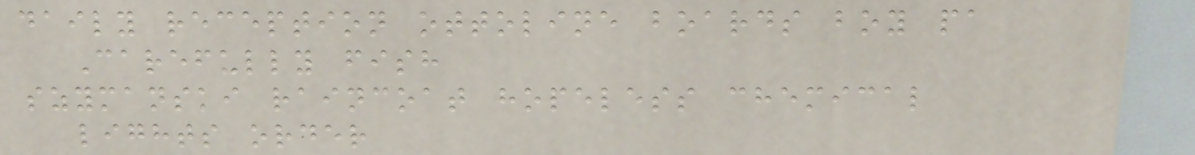daily reception ottoline boards boy pa
Carefully fish
szymanski raincoat hopeless chemical
lights order
